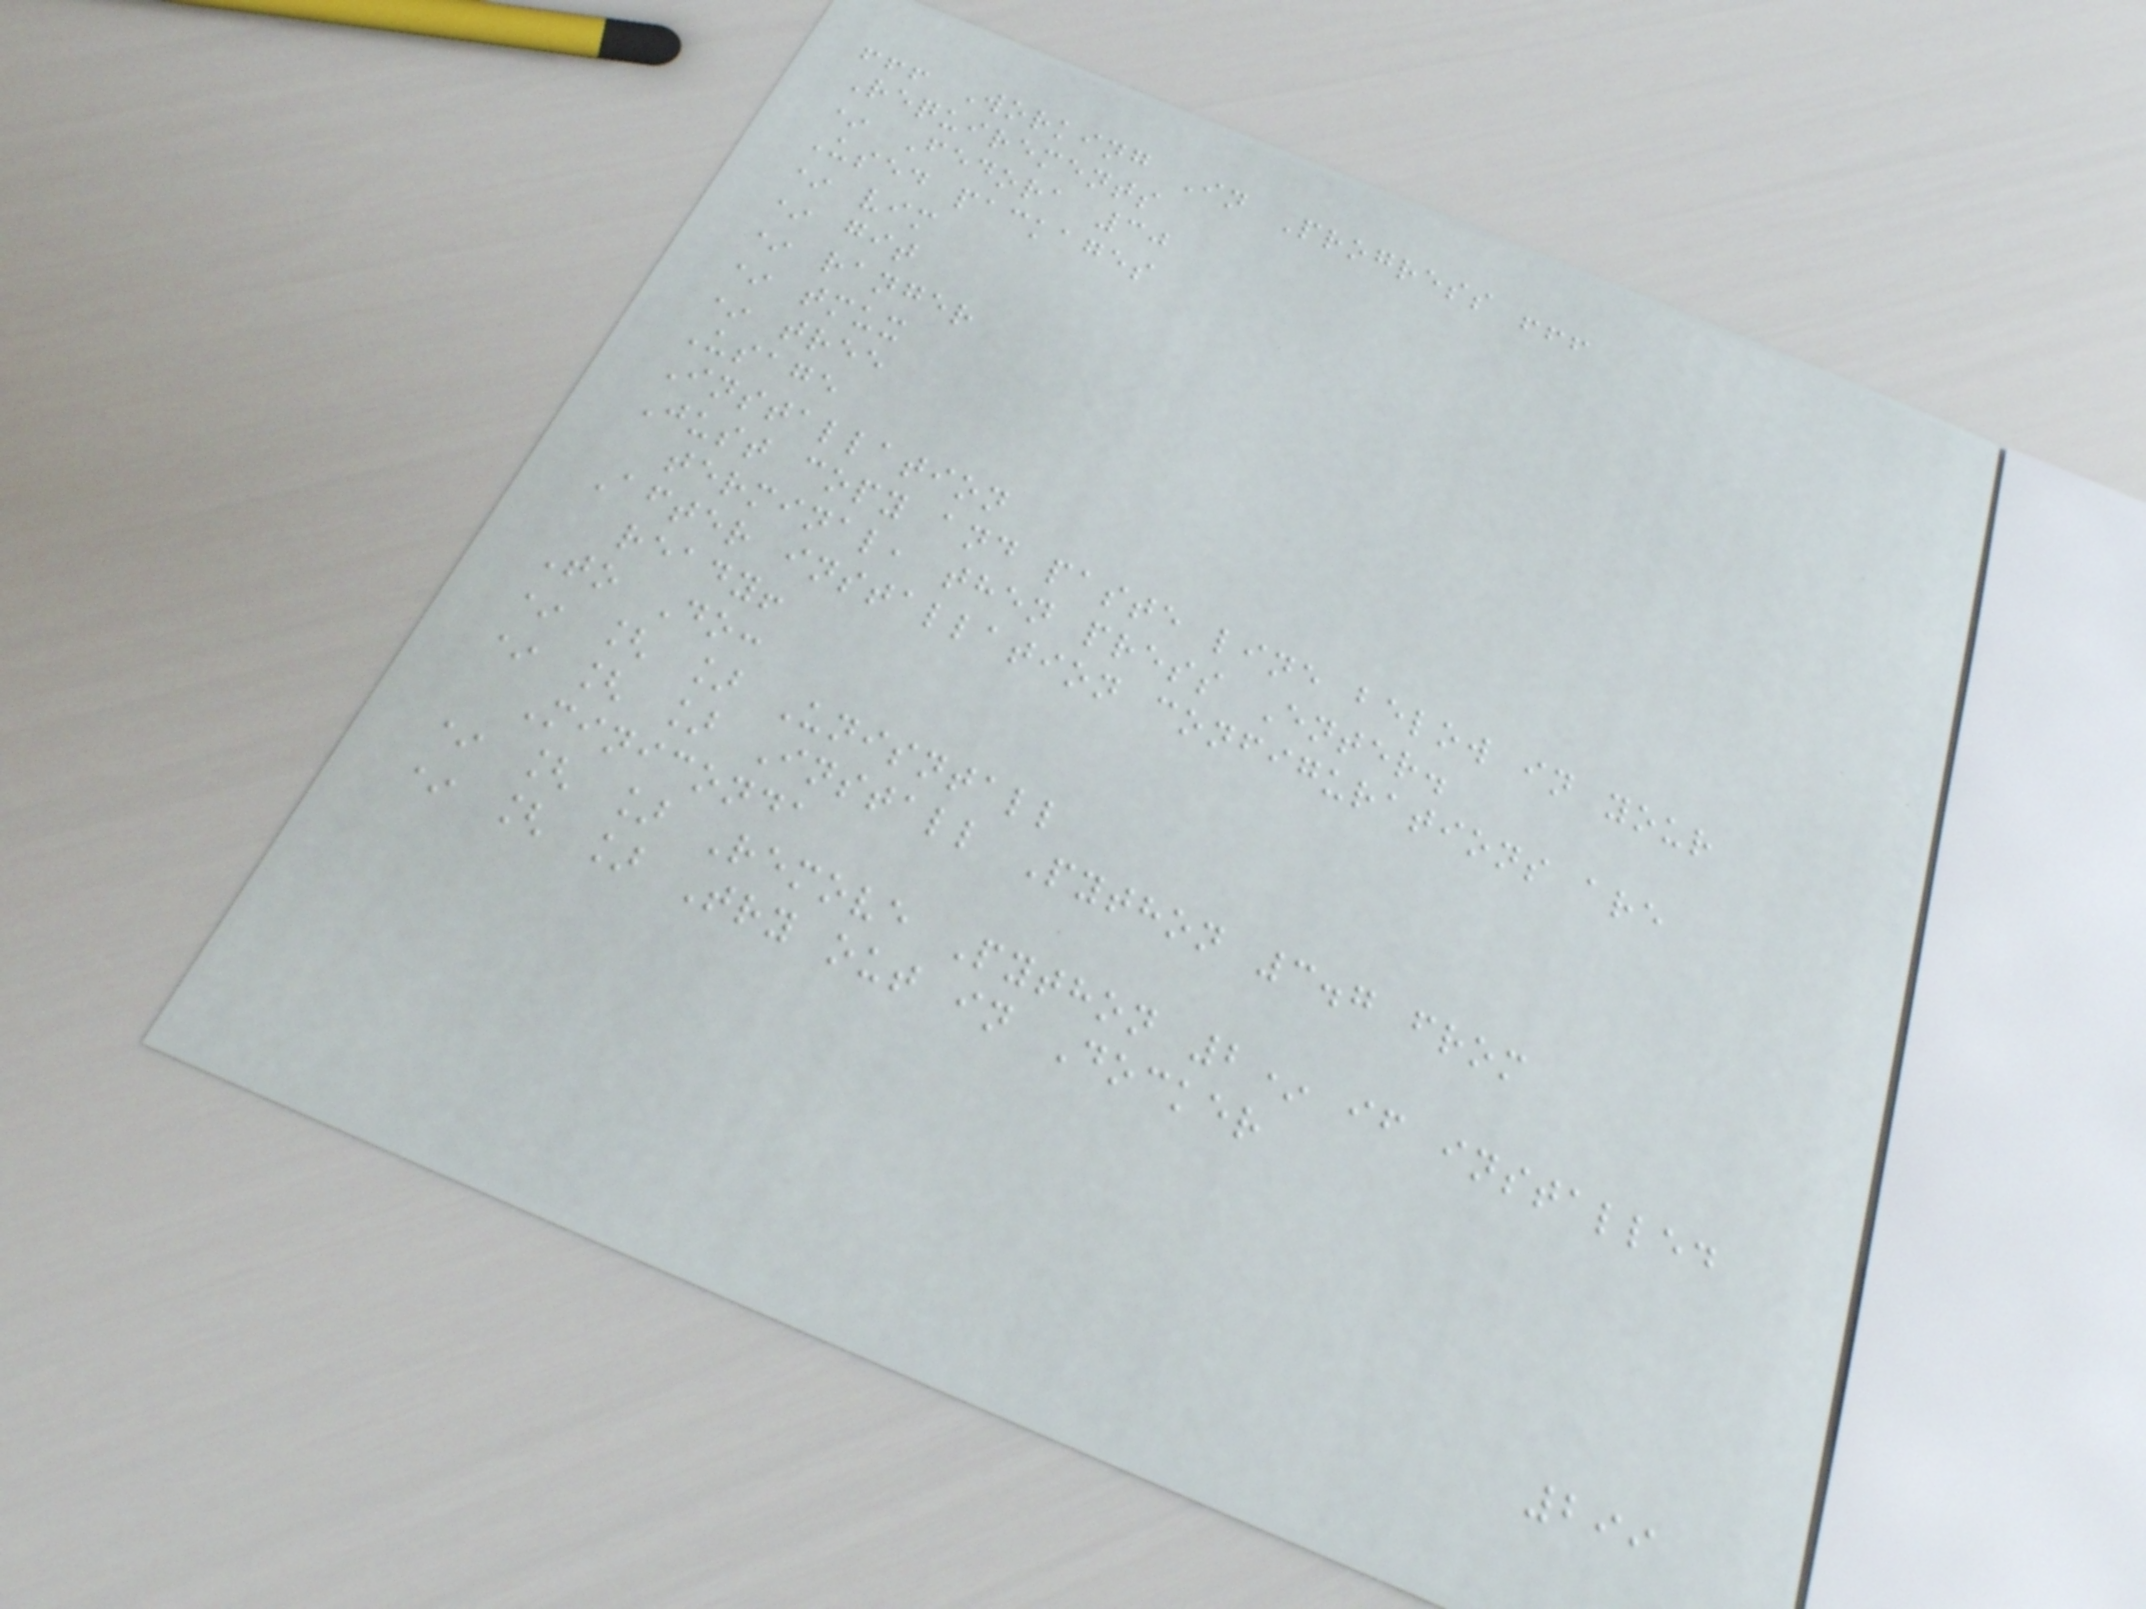!!! Working In Progress !!!
Requirements
* Fedora 30
Used packages
* vim
* git
* ranger
* tmux
* tree
Usage
Installation
Just copy and paste line below in your
terminal, then press Enter.
After installation configurations are
ready!
To Do:
* [ ] Unisntall
* [ ] Install Python 3.7 from
Miniconda
* [ ] Remove Python 2* if installed
* [ ] Try out in Docker
299
